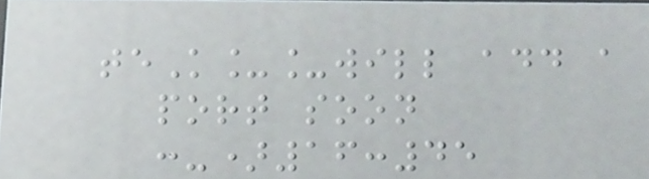teK__will add a
port soon
:-)16:45
